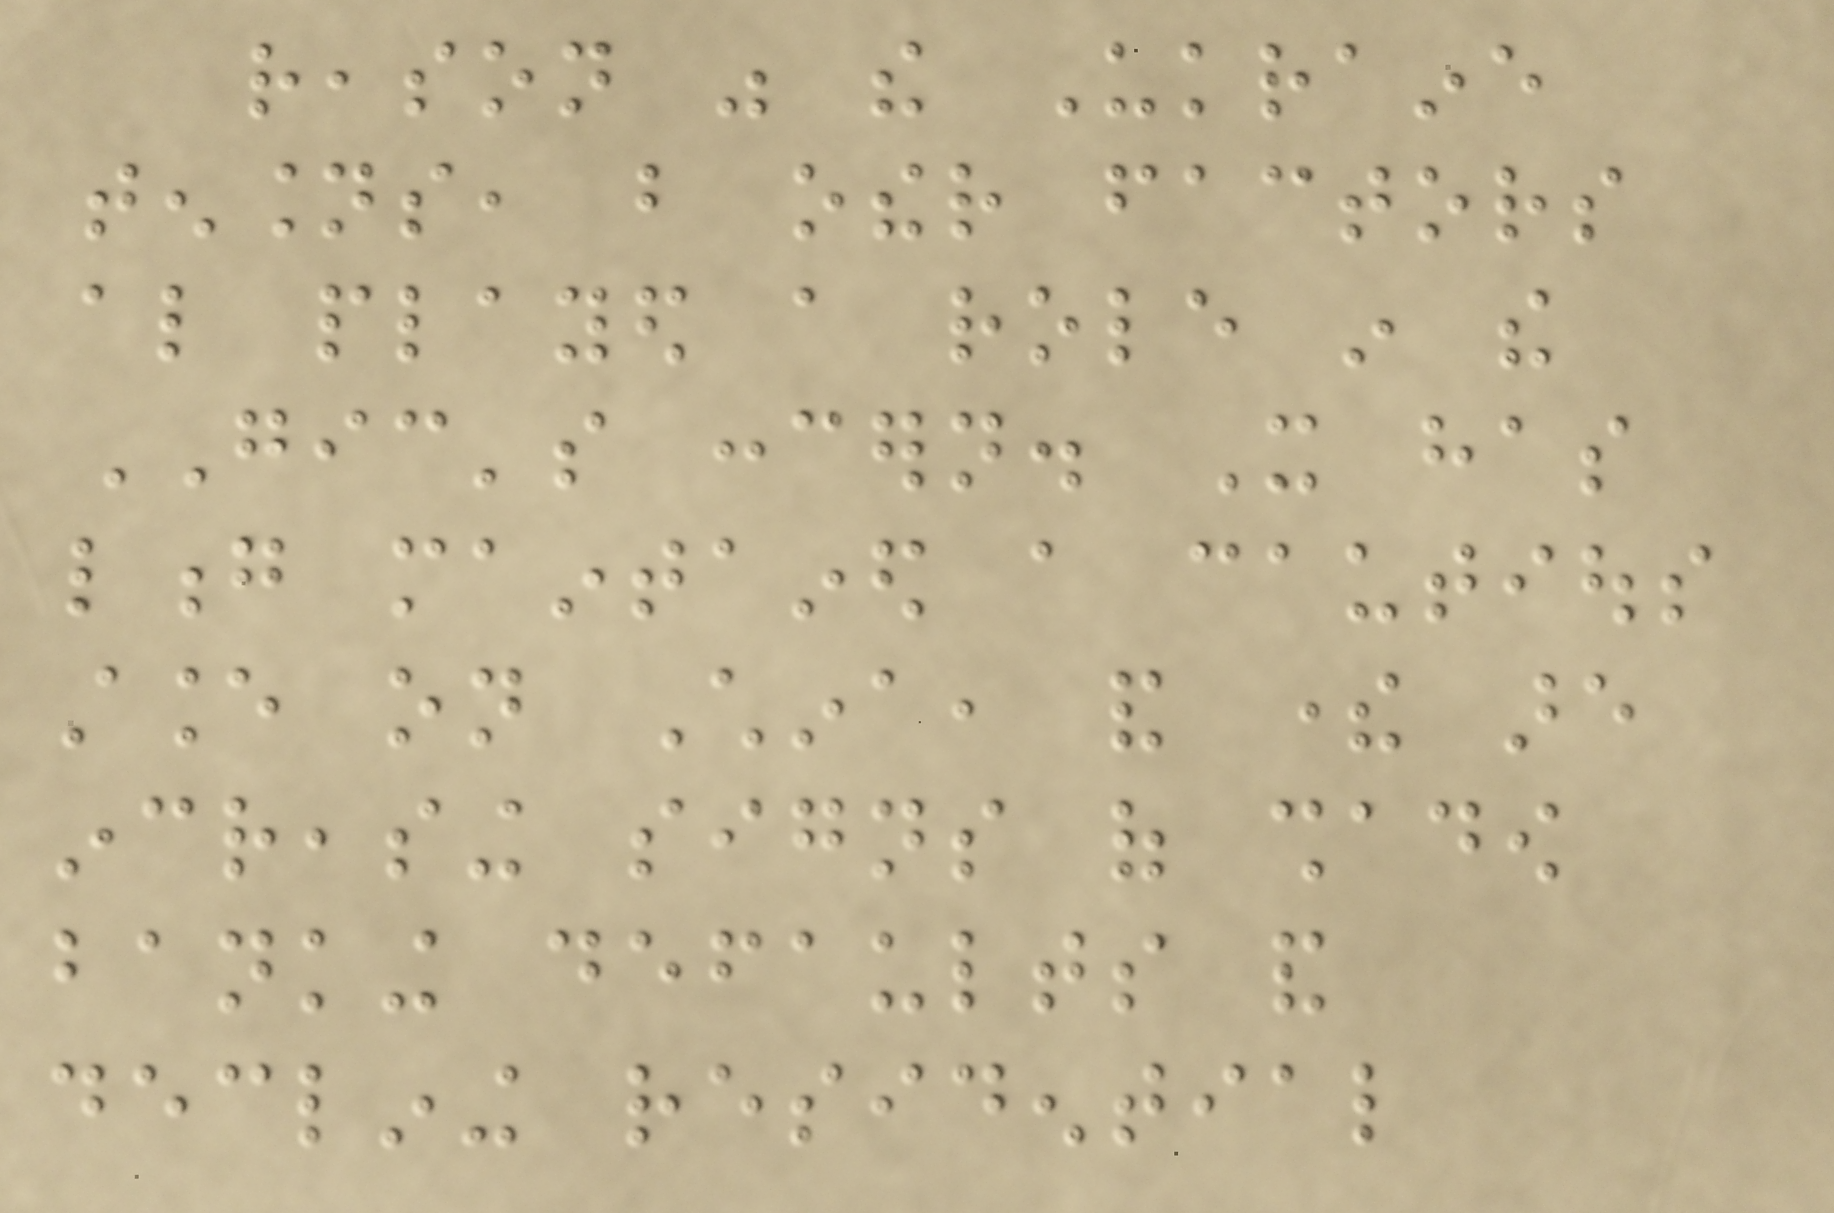reason was the Ukraine
tensions, but other factors
also played a role in the
GIC's concern. It has
long maintained a cautious
stance on China, and there are
increasing signs of shadow
banking defaults and
declining residential
